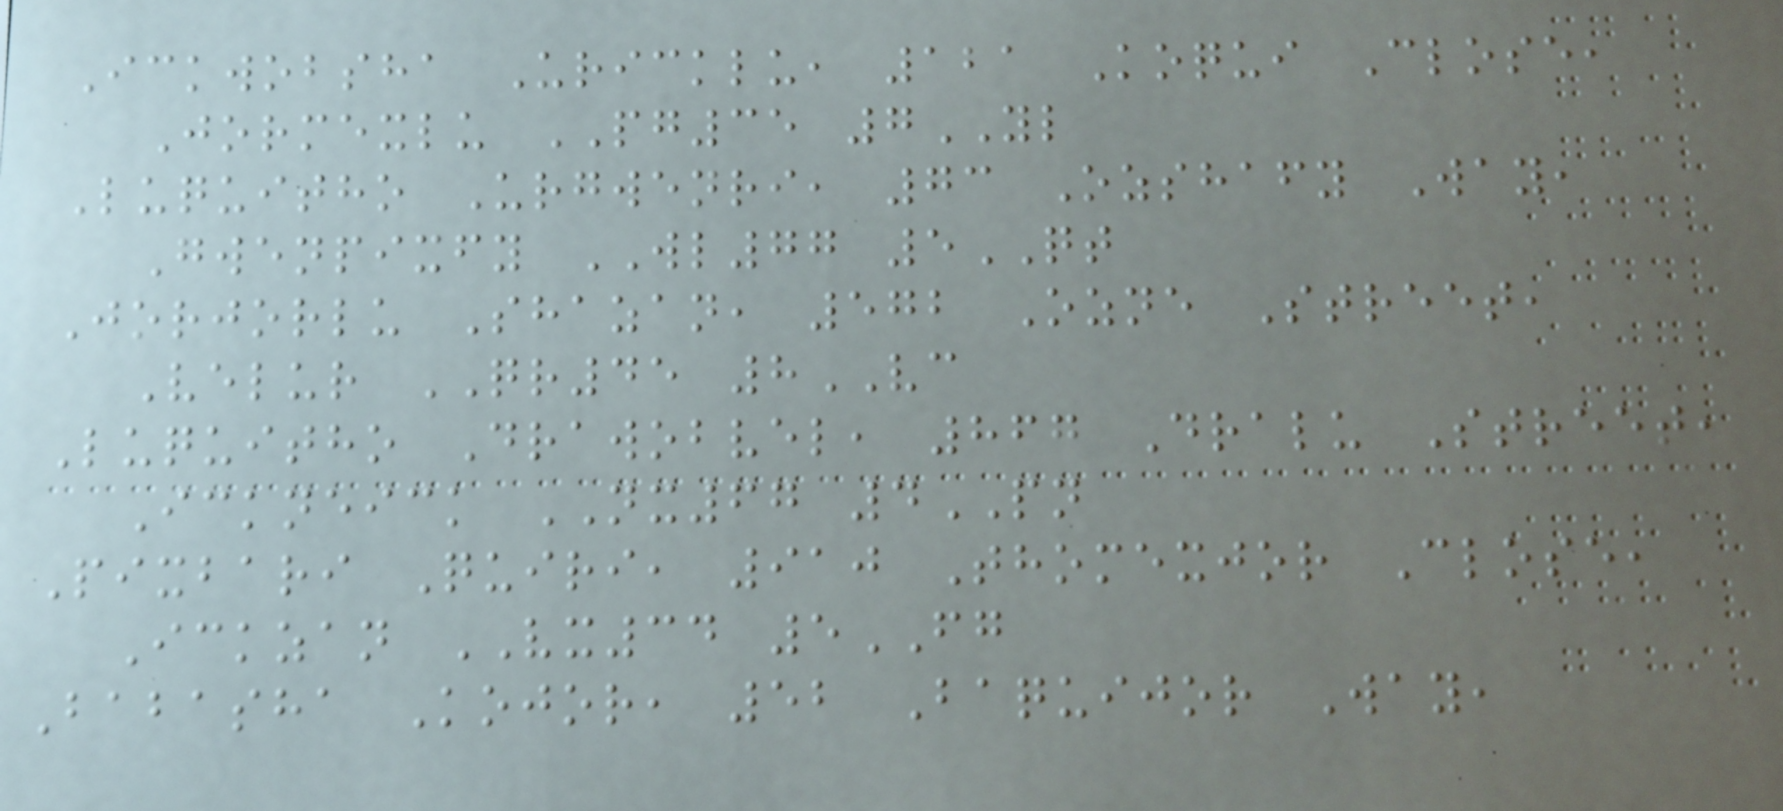Ickwobsha Uricklu, 121 Koqui Close,
Jormexlu PG35 7YL
Luquitho Urgwenri, 73 Ozshafy Way,
Gwenpixfy WL77 5QT
Jorjorlu Shazan, 572 Ozne Street,
Velur QR45 8VC
Luquitho Drawobvel, 867 Dralu Street,
Ickneick NX67 4PN
Pixbari Quiri, 910 Thomexjor Close,
Ickzan VX34 5FG
Babasha Kojor, 52 Baquijor Way,
